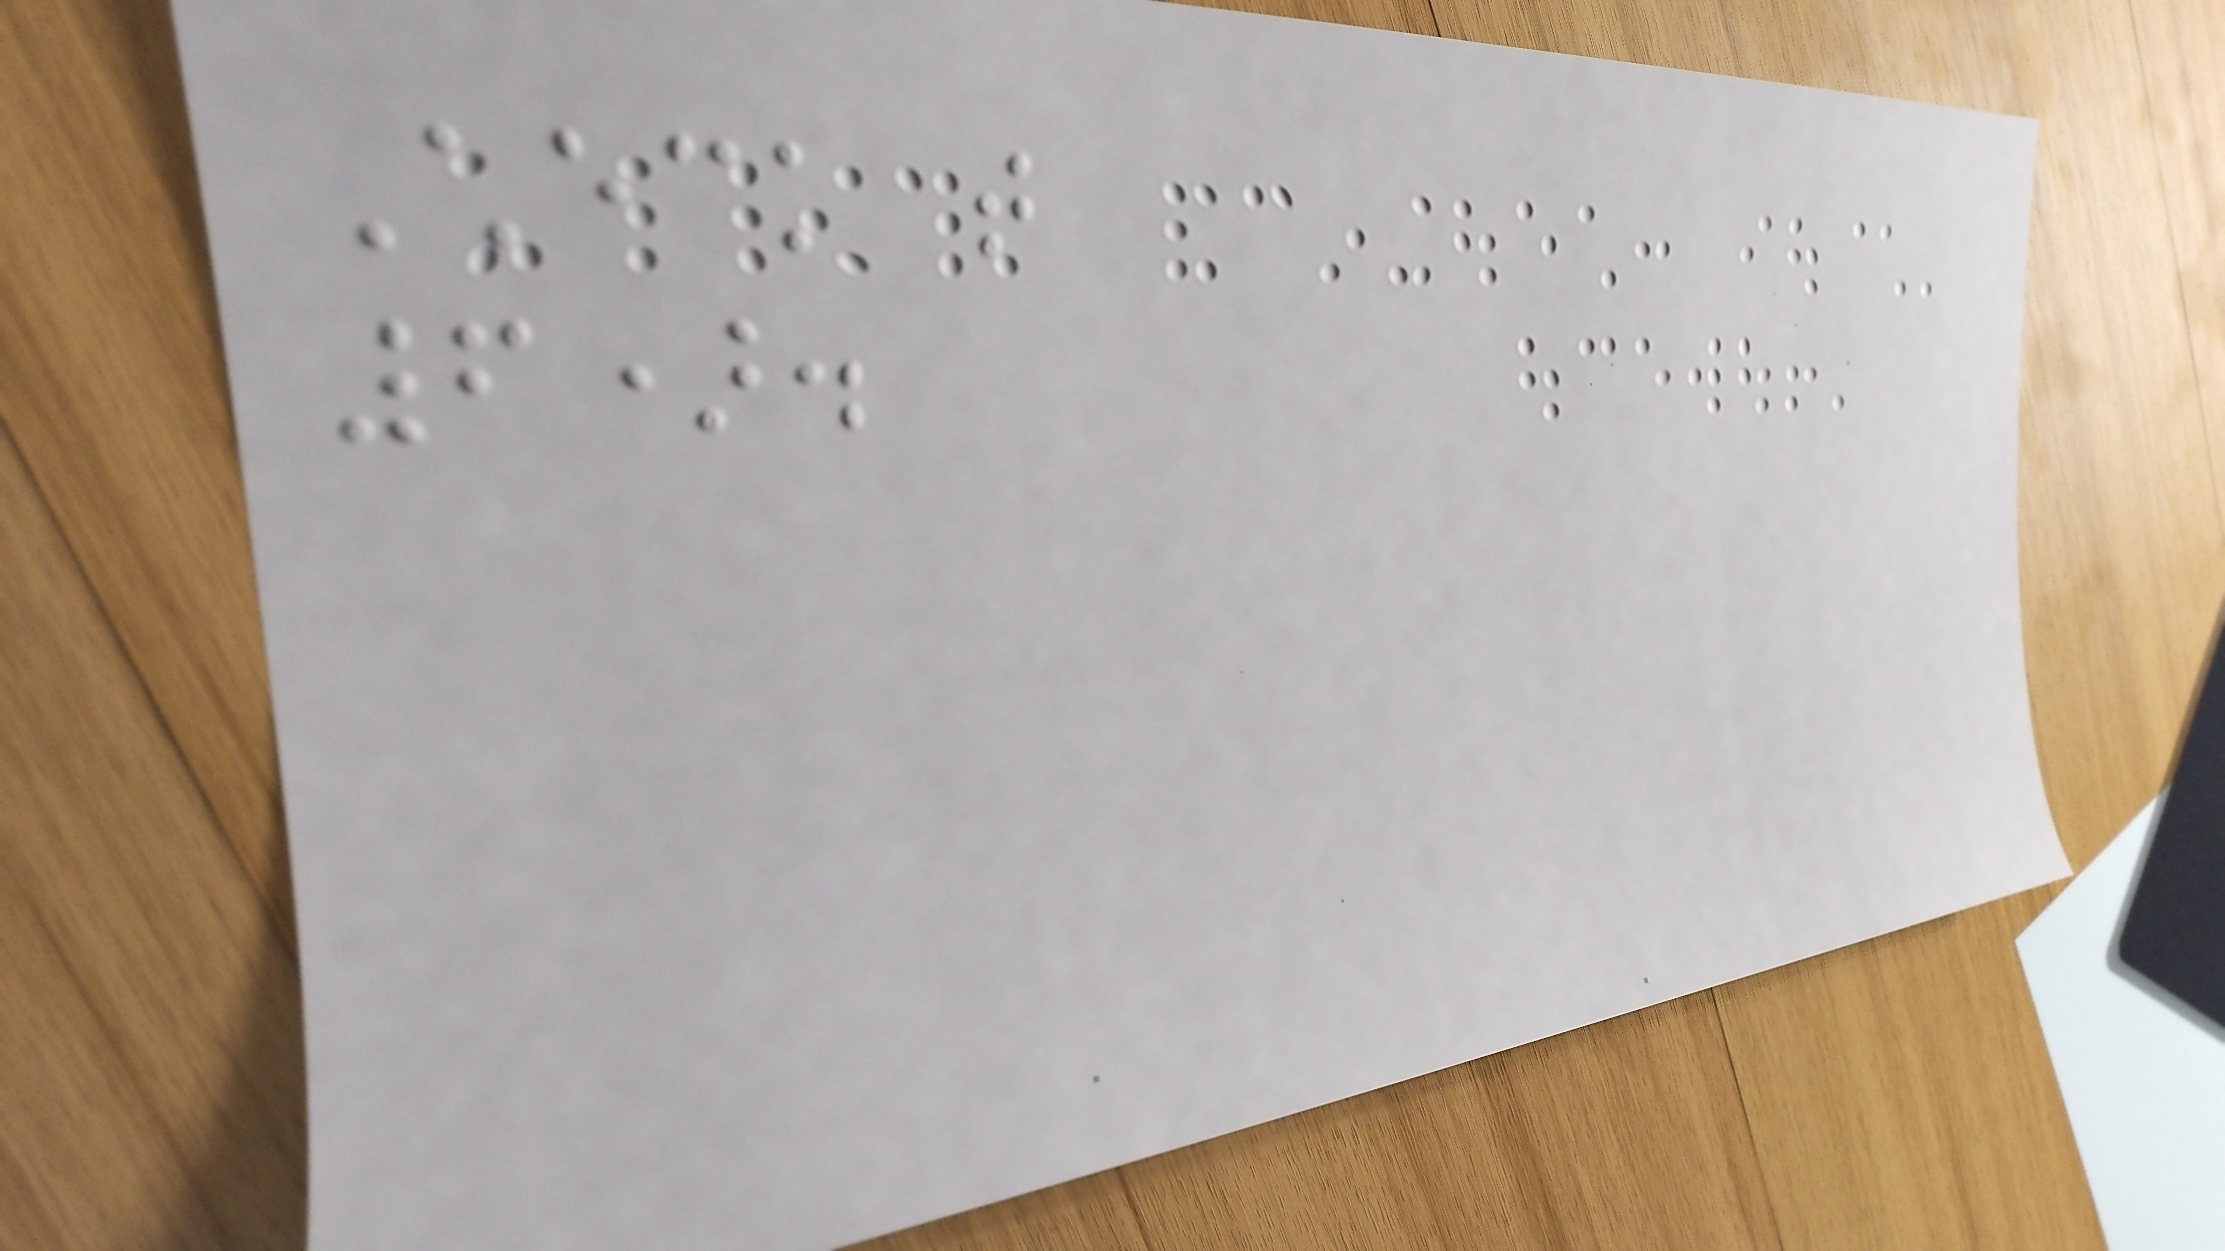Check that
6).
